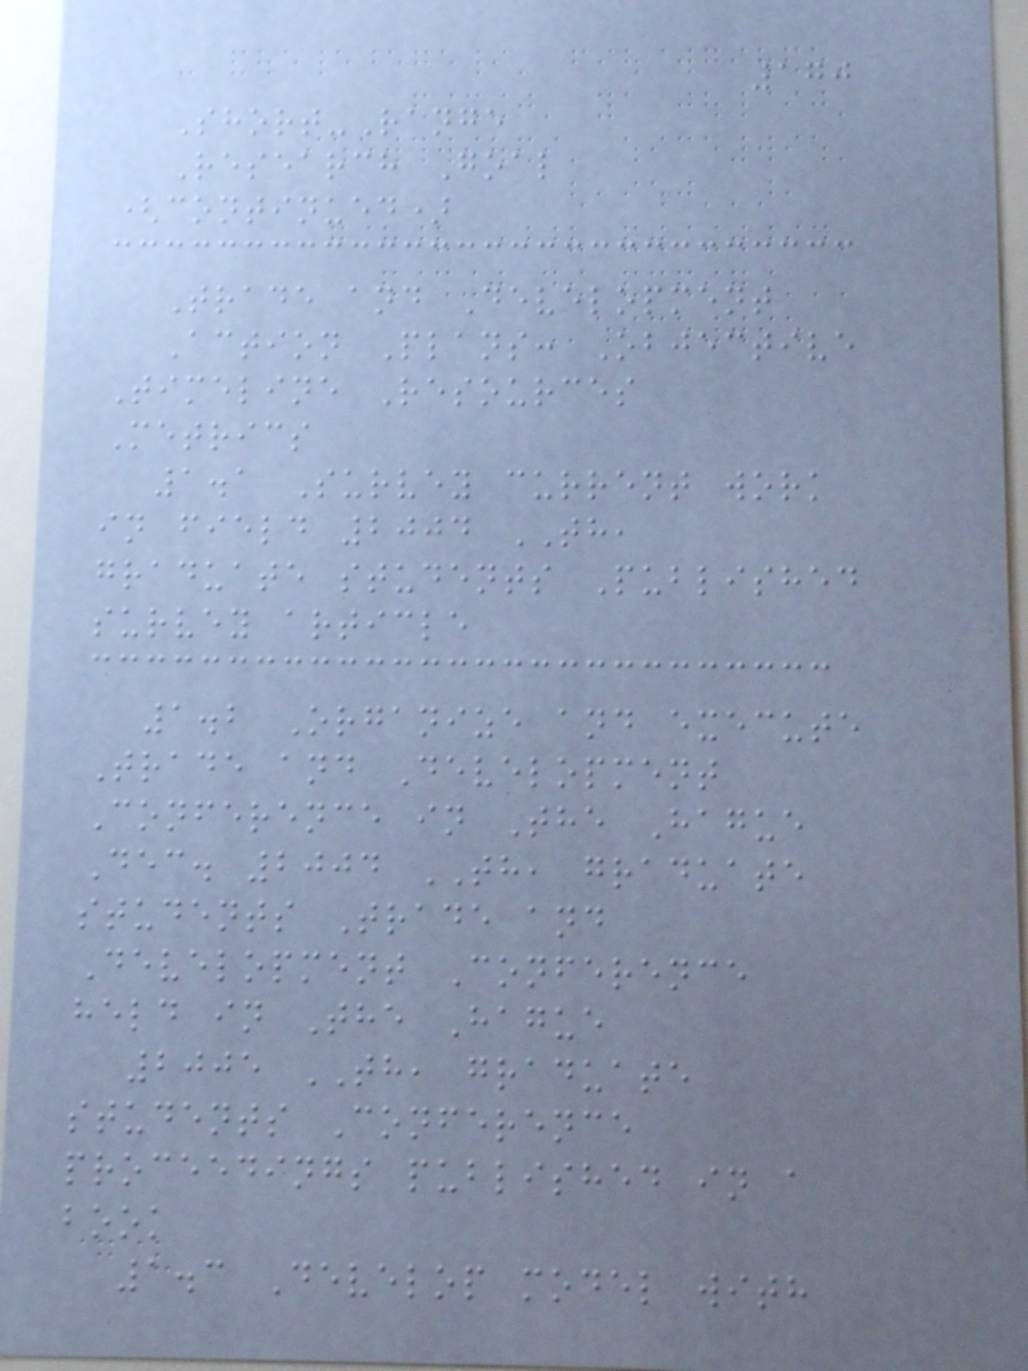170
Short-Range
Research Goal
(continued)
Trade and Development
Action Plans: Objective
Timeline Resources
Metrics
1.1 Survey current work
in field 2004 TH,
graduate students Published
survey article
1.2 Organize and execute
Trade and Development
Conference in The Hague
Dec. 2004 TH, graduate
students Trade and
Development Conference
held in The Hague
2005 TH, graduate
students Conference
proceedings published in a
book
1.3 Develop model with
